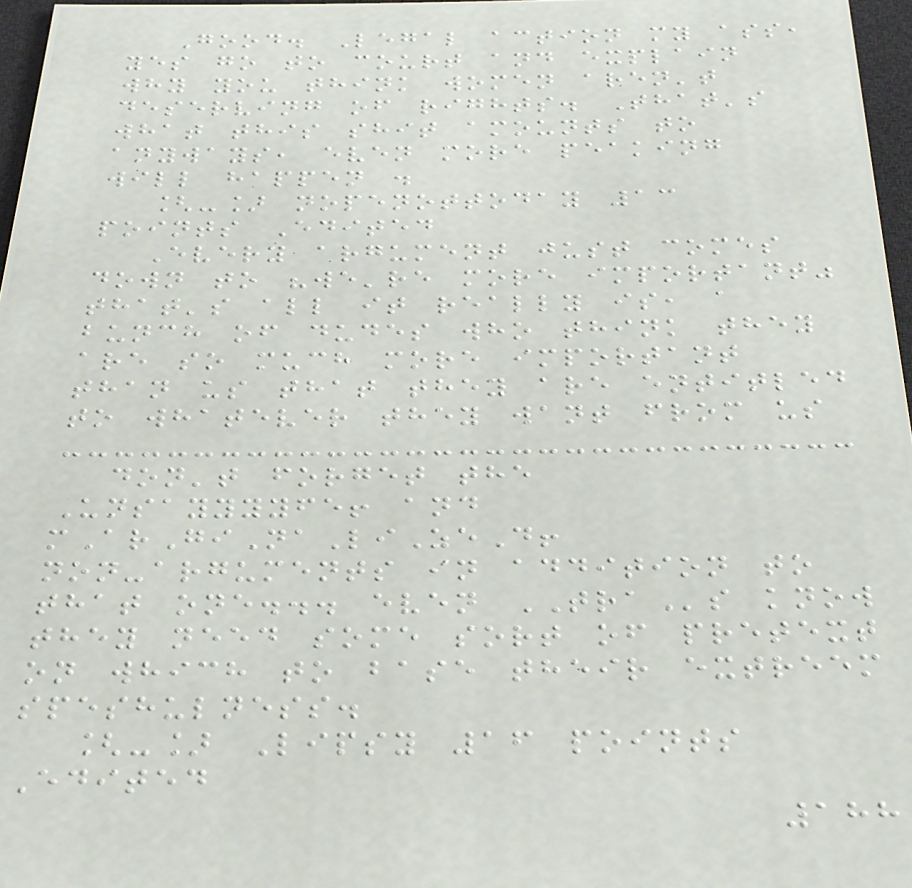Good. Legal action my ass,
yes go to court and explain
why you think women aren't
deserving of rights. That's
what this shit amounts to
anyways, even more peaking
will happen .
[-] nopenottoday 13
points Edited
Every argument just comes
down to "we're more important"
that's all it really is, a
bunch of dudes who think they
are so much more important
than us that they are entitled
to whatever they want from us
don't forget the
Unsayyyyfe! and
mArGiNaLiZeD!
non-arguments in addition to
that one... even TRAs know
they need some sort of pretext
on which to base their extreem
speshulness.
[-] Lipsy 16 points
Edited
188
